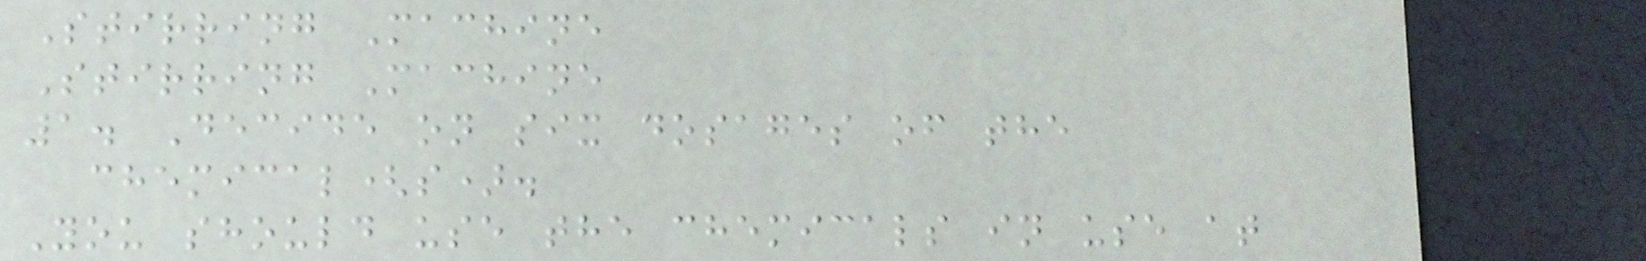Stirring Machine
Stirring Machine
1. Decide on six dosages of the
chemical(s).
You should use the chemicals in use at
